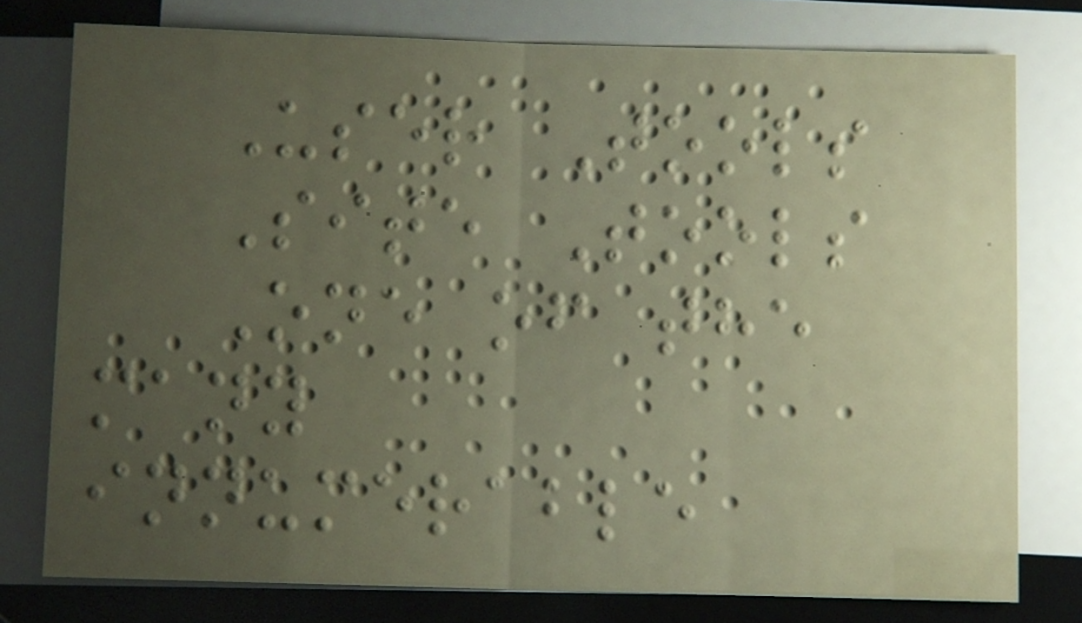User Tools
Site Tools
One of the
many
innumerable
